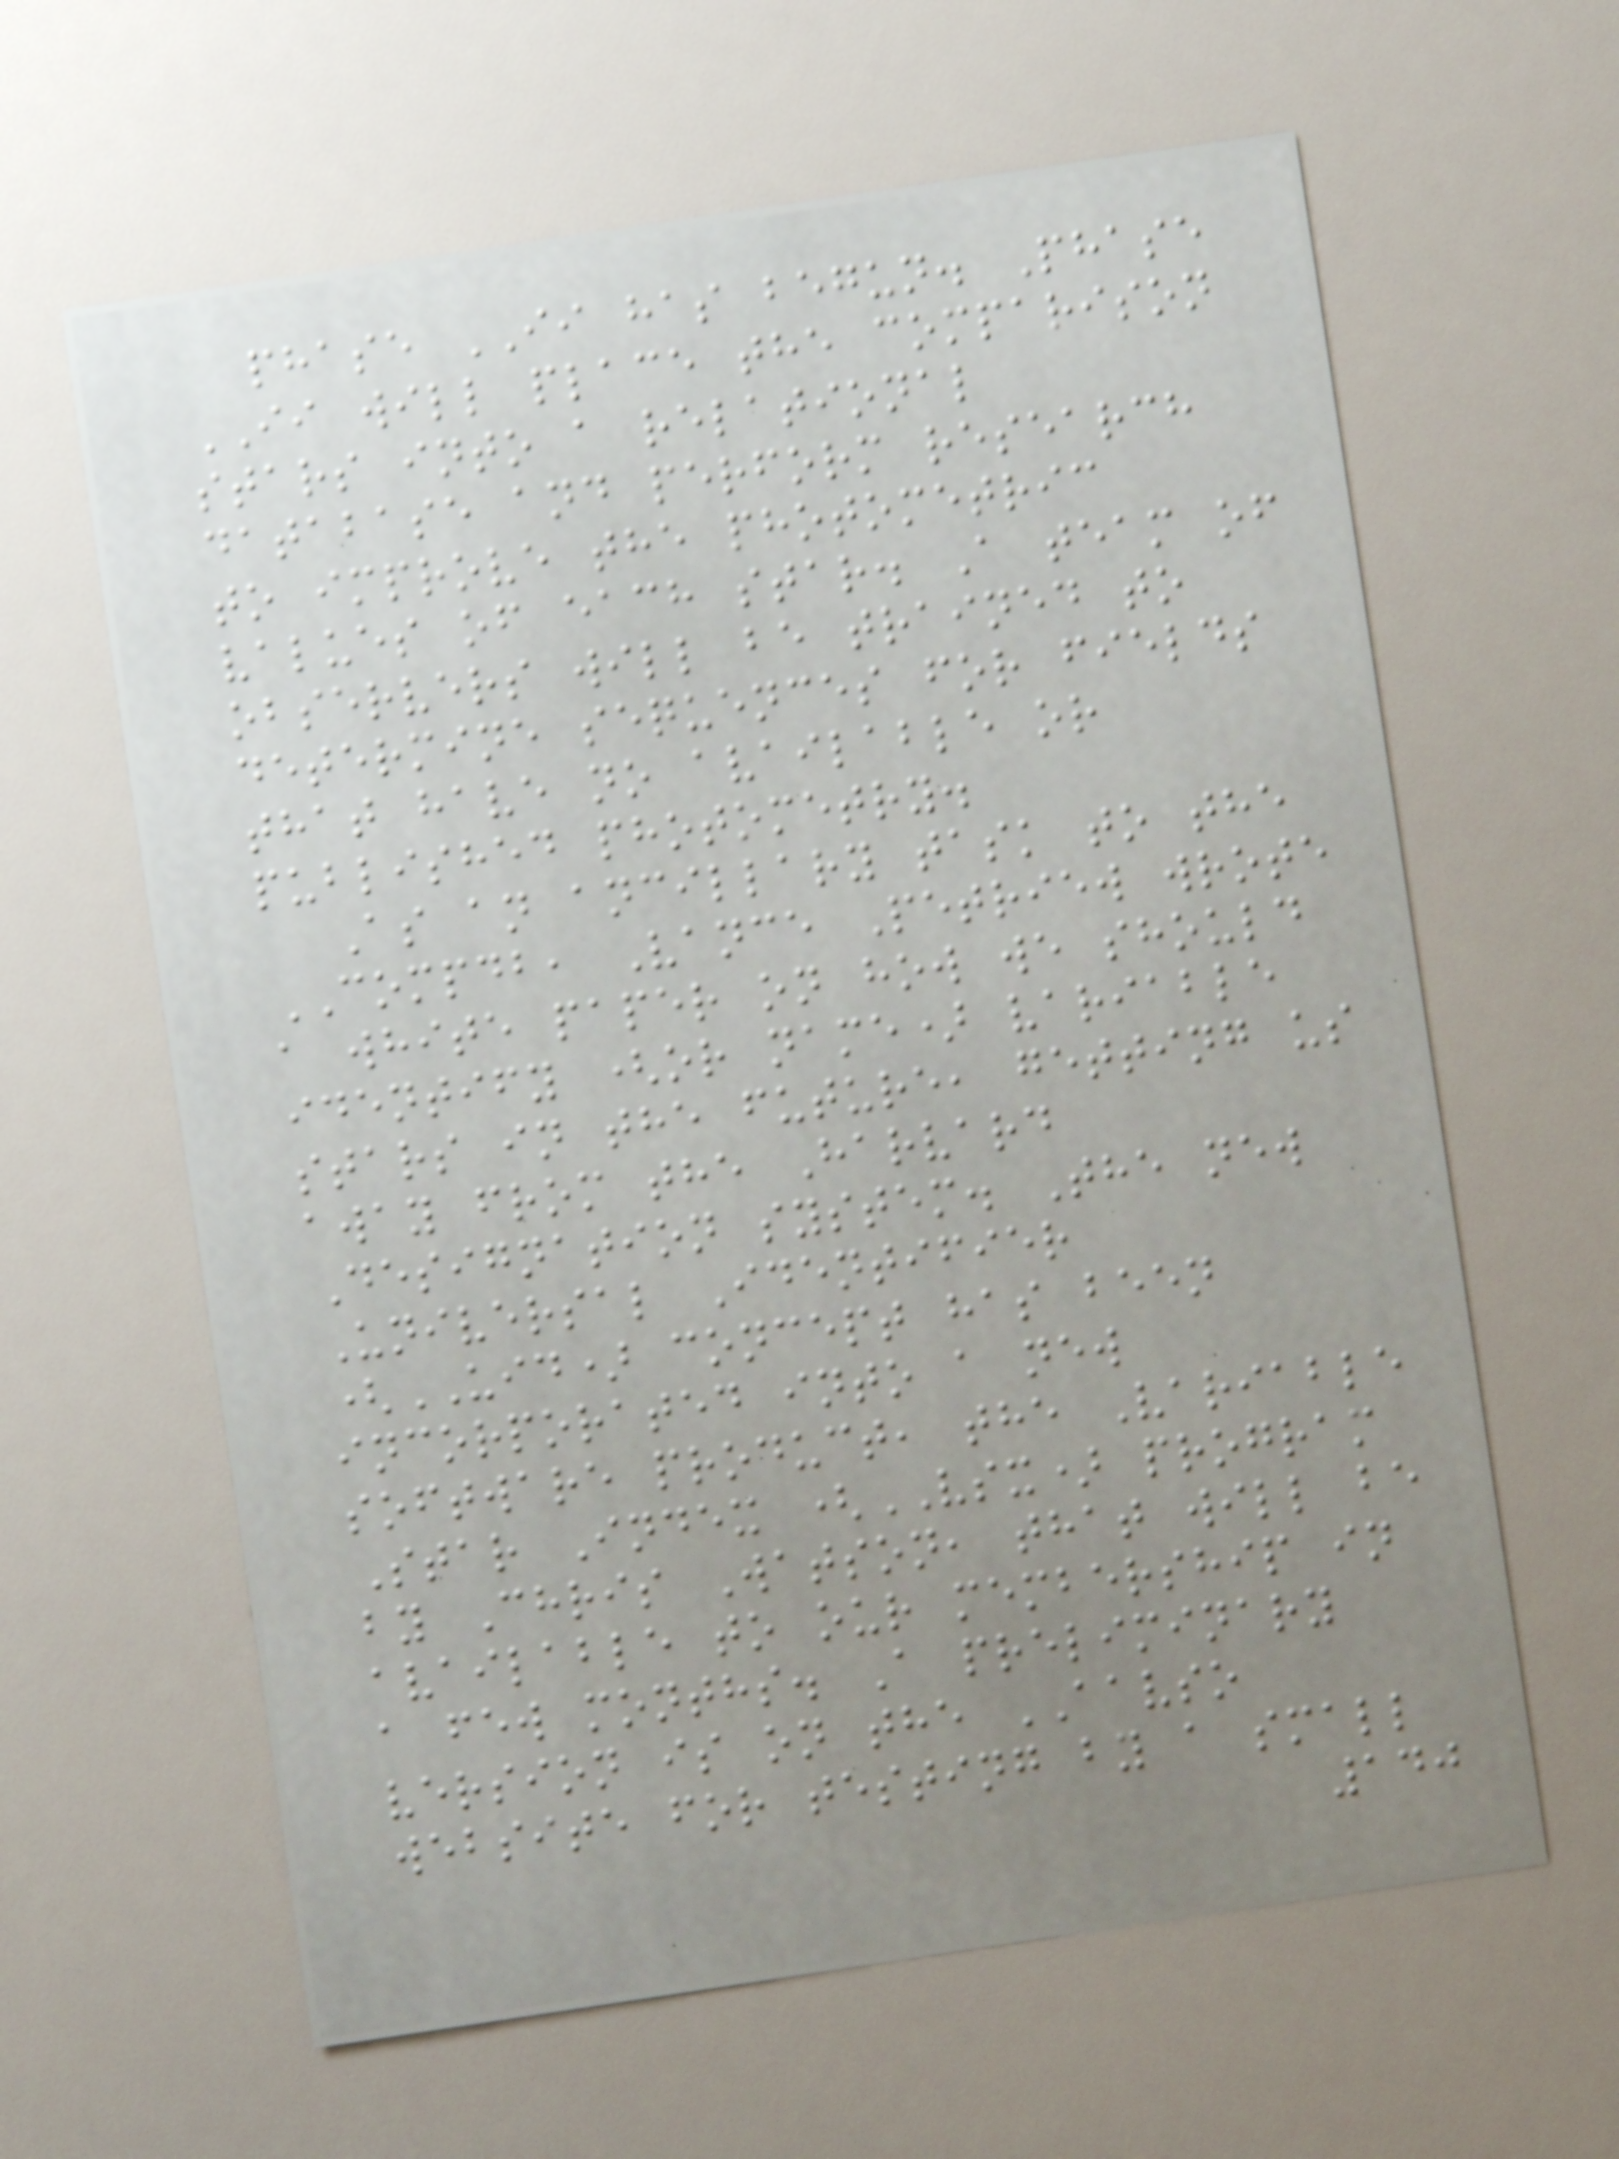phase II has begun. Phase
II will place the comparison
stars into a relational
database and perform research
to improve the photometric
values of each star. A team of
observers will be trained to
determine sequences for fields
that have no available or
published photometry.
As an ancillary task to the
COMPDB, Vance Petriew wrote
a white paper on how we should
identify (or name) variable
stars in the future, getting us
away from the Harvard
Designation system. The new
Universal Identifier
(UID) concept has been
incorporated into a new
software product, the Variable
Star Index (VSX) program
by Chris Watson, that will be
available to our membership in
a few months. A preliminary
version is on the AAVSO
website for testing by a small
140
